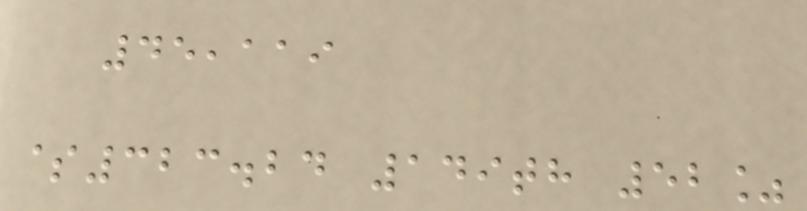45,119
$323.24 149th 52%
